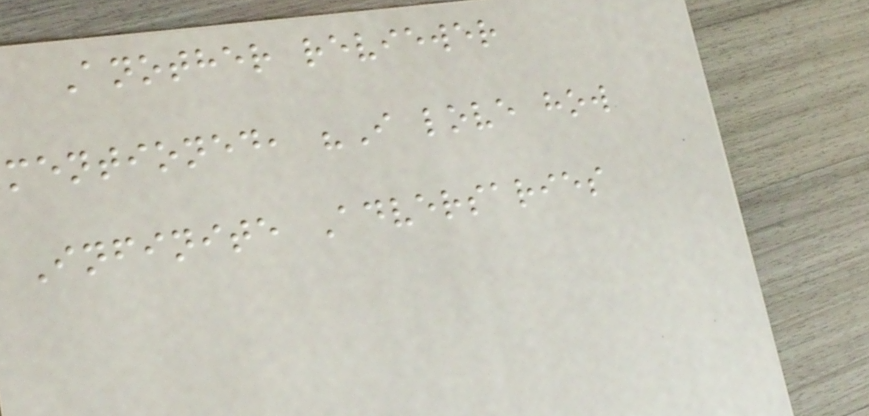Another reviewer
mentioned, "I love how
Infinite Adversaries
